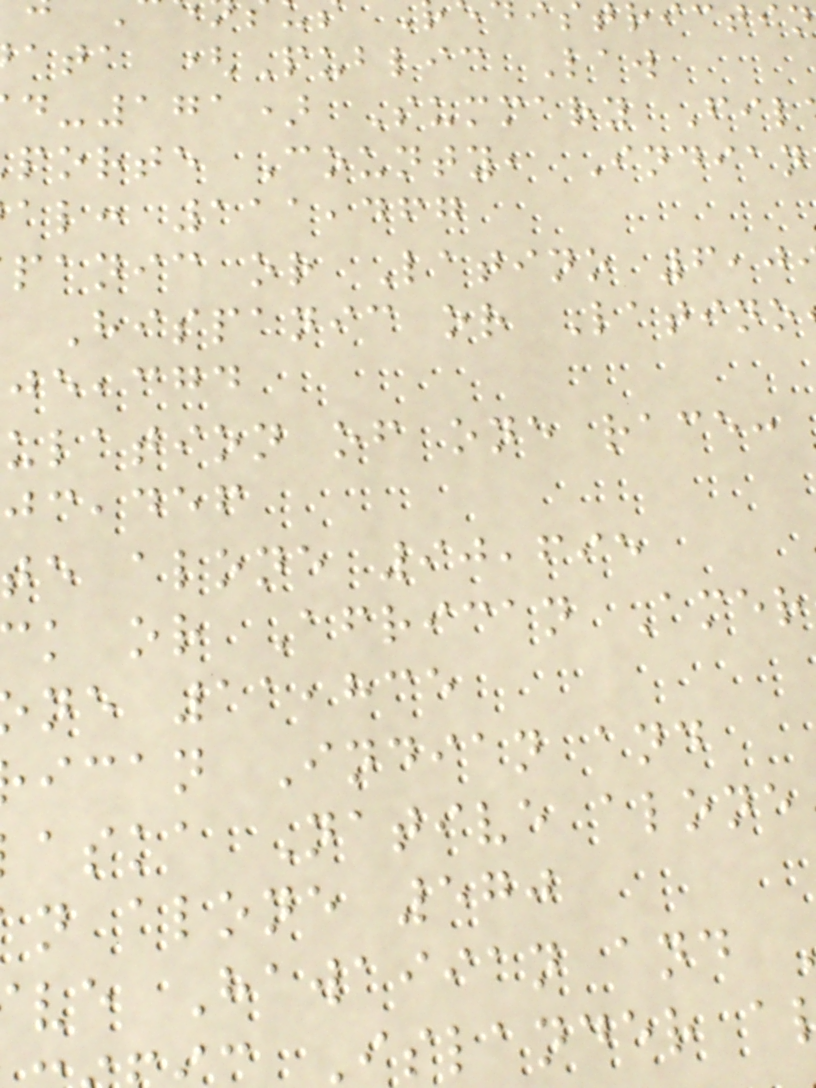ata (Public Law
-171) Summary Fil
porte County, Indian
al: 111,467
panic or Latino 6,0
Hispanic or Latino
,cgd
ulation of one race:
,def
te alone 90,695
k or African Amer
ne 11,835
ican Indian and
aska Native alone
n alone 570
ve Hawaiian and
Islander a
